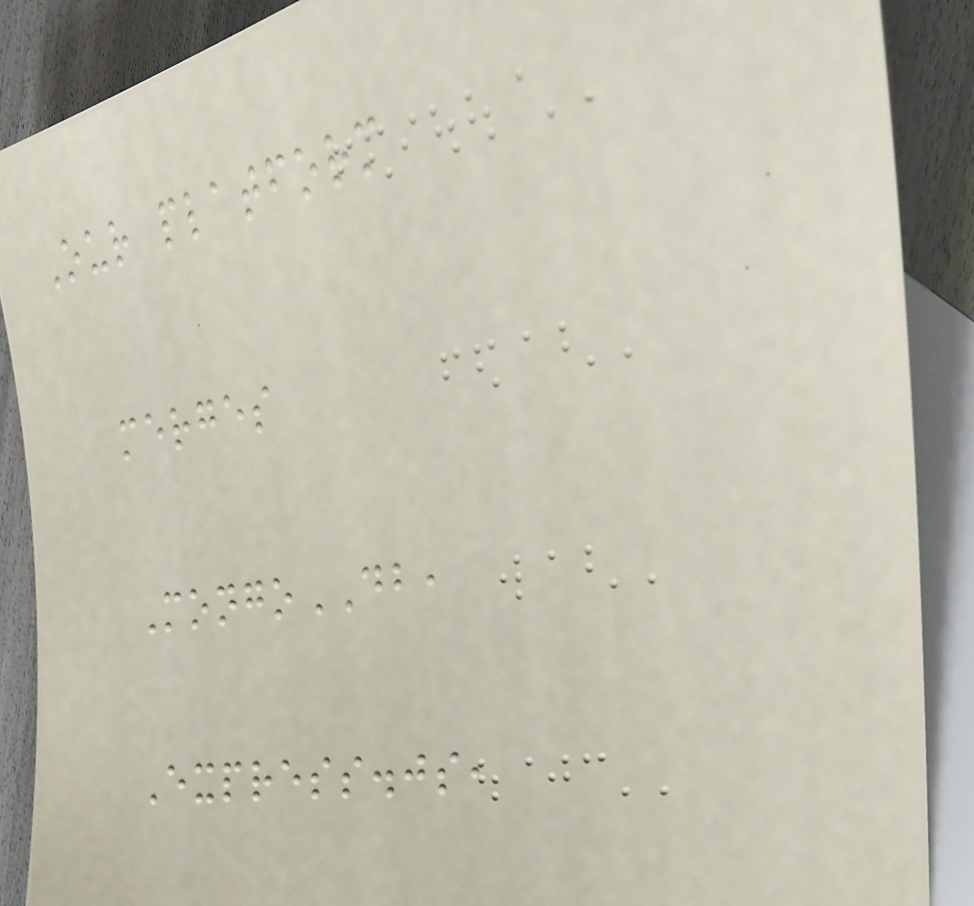Our platform
merges
MongoDB,
Express.js,
